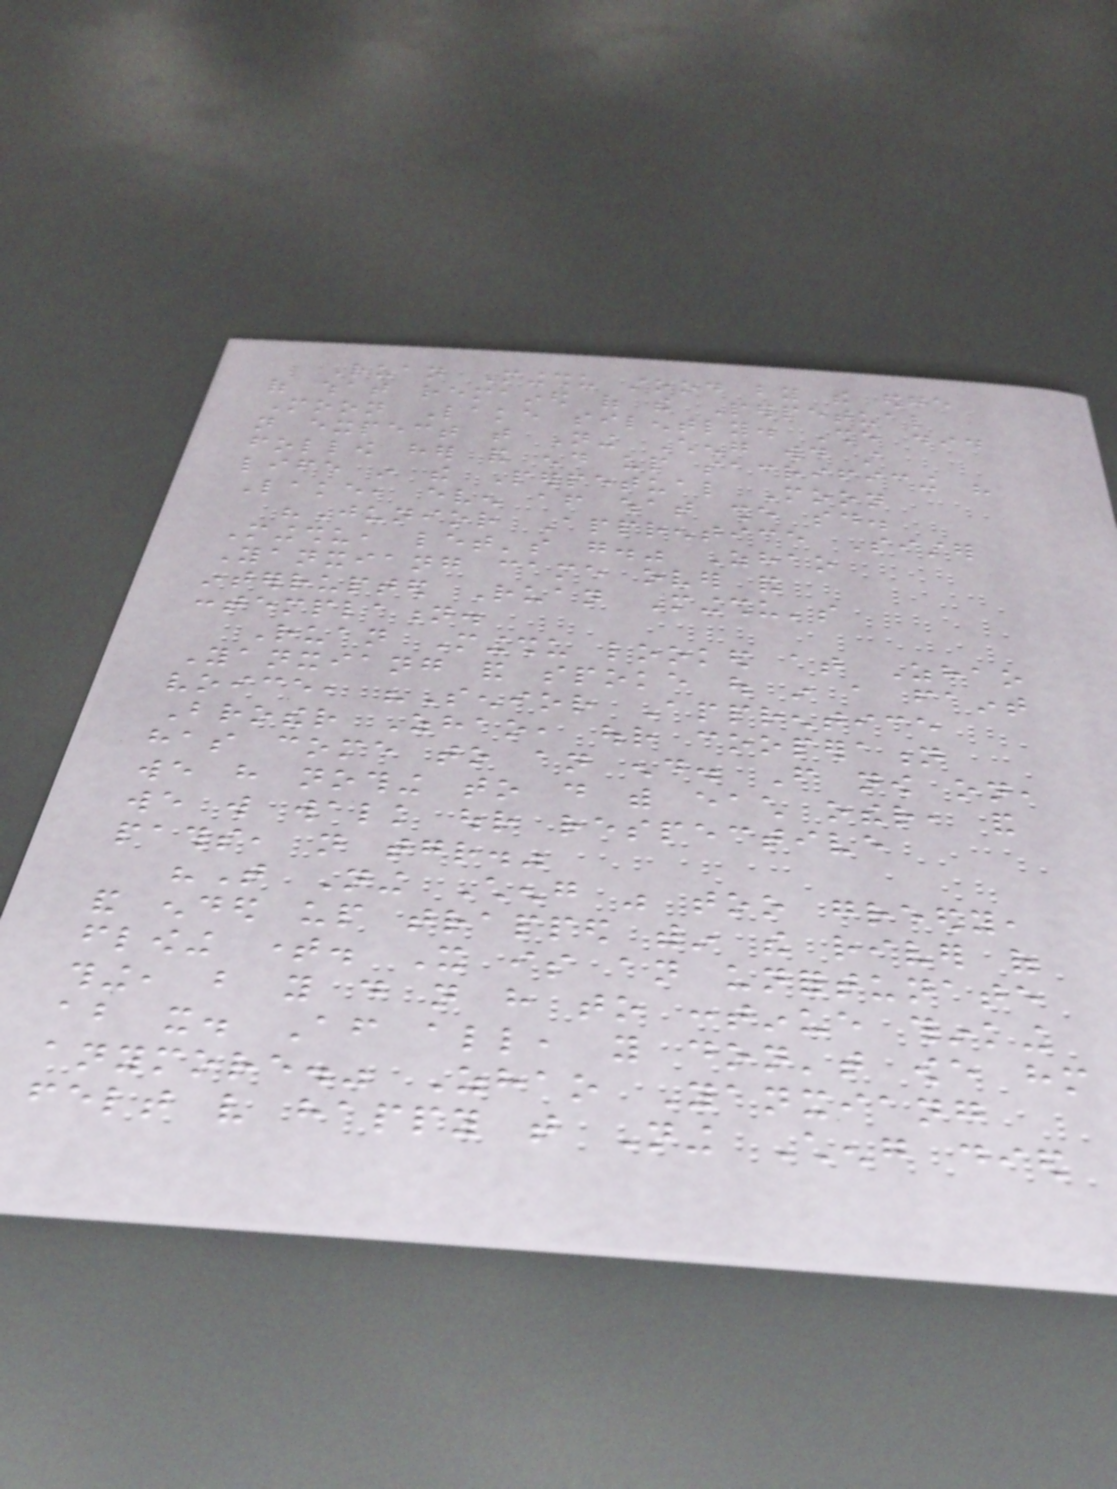Ruan Mingshu stood by the edge
of what remained of the Perpetual
Moon Lake silently. She did
not expect that Ning Cheng would still
follow her and end up sacrificing his
life in the Perpetual Moon
Lake, even after what she said.
"Junior Apprentice Sister
Mingshu, let's go." Zhao
Yanxiang came over and
interrupted Ruan Mingshu's
contemplation.
Ruan Mingshu looked at Zhao
Yanxiang and spoke out in a faint
voice, "Senior Apprentice
Brother Zhao, our cooperation
has come to an end. From now on,
we have nothing to do with each other, and
we will walk our respective
paths, not together."
"That Ning Cheng was too greedy,
and ended up trapped within the river of
flowing time. It is an unfortunate
thing, but you do not have to continue thinking
about it. After all, you don't owe him
anymore." Zhao Yanxiang
felt very happy that Ning Cheng died
